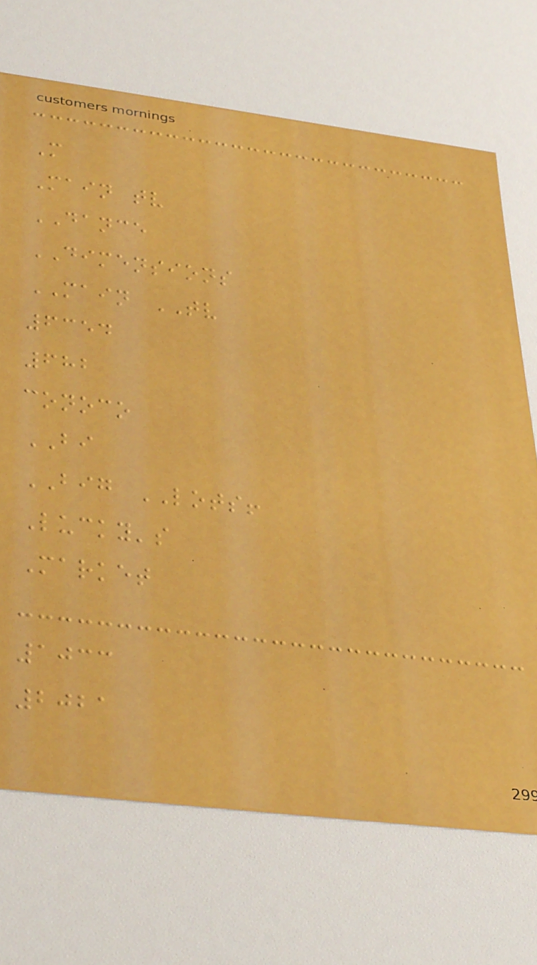M
Main tv
DANCE
DIMENSIONS
MAIN TV
6354
682
conoco
BI
BIG LOTS!
Lucky's
Market
1033
2021
